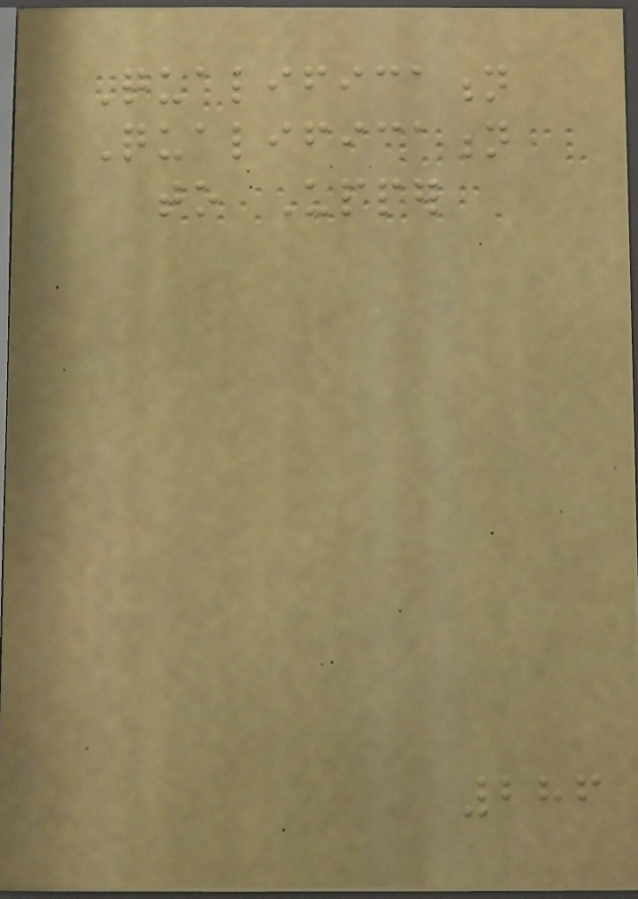Qualification
Qualification
to Upper
286
